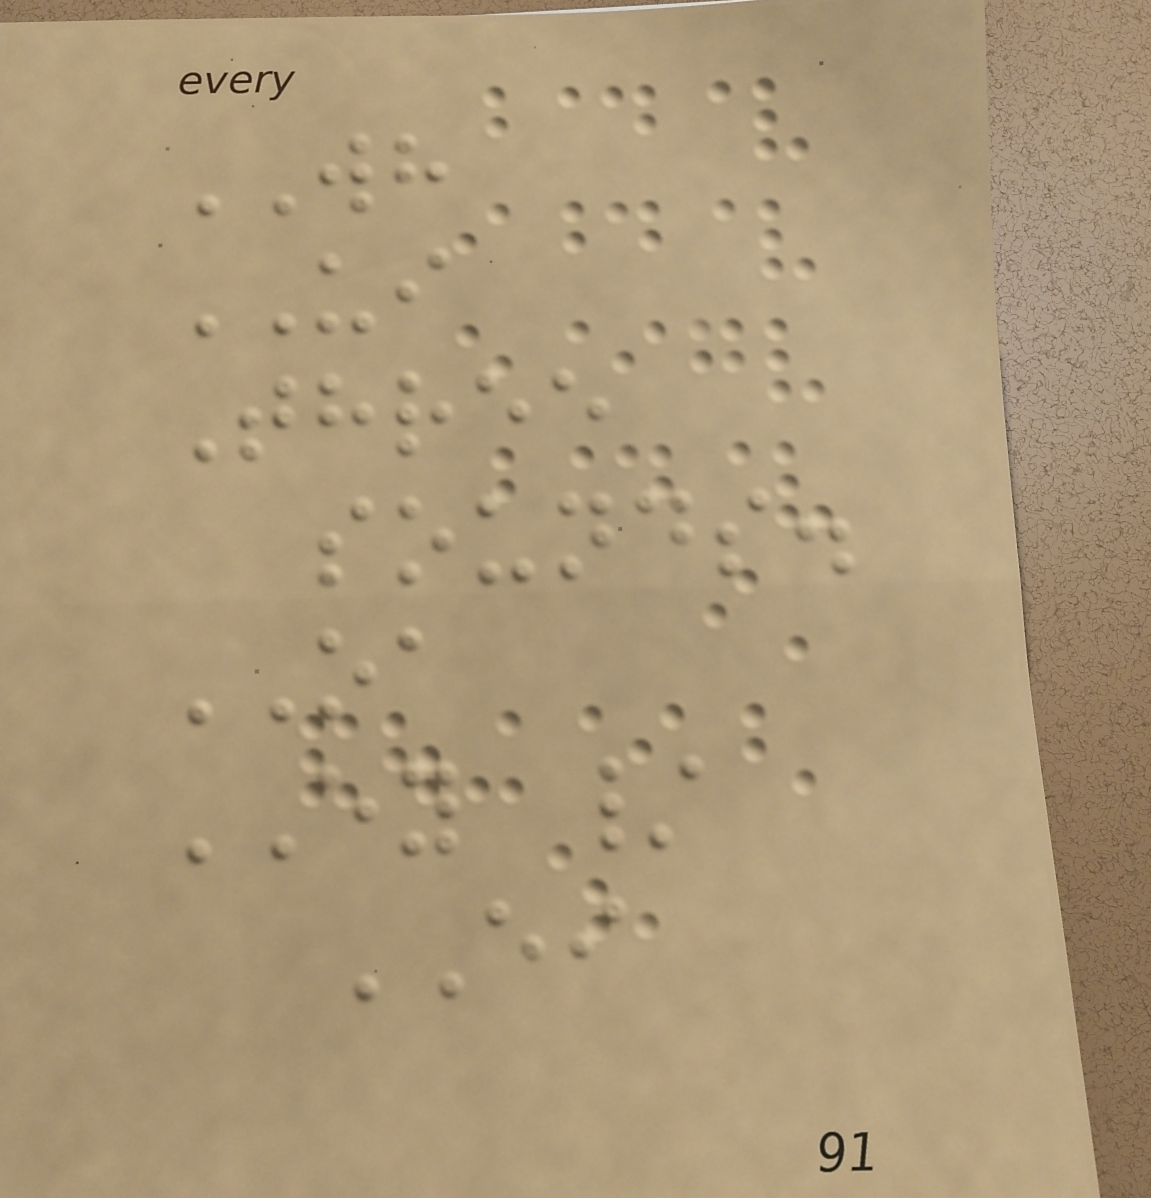WH
UI
Three
sounds.
OA
EY /
EI
